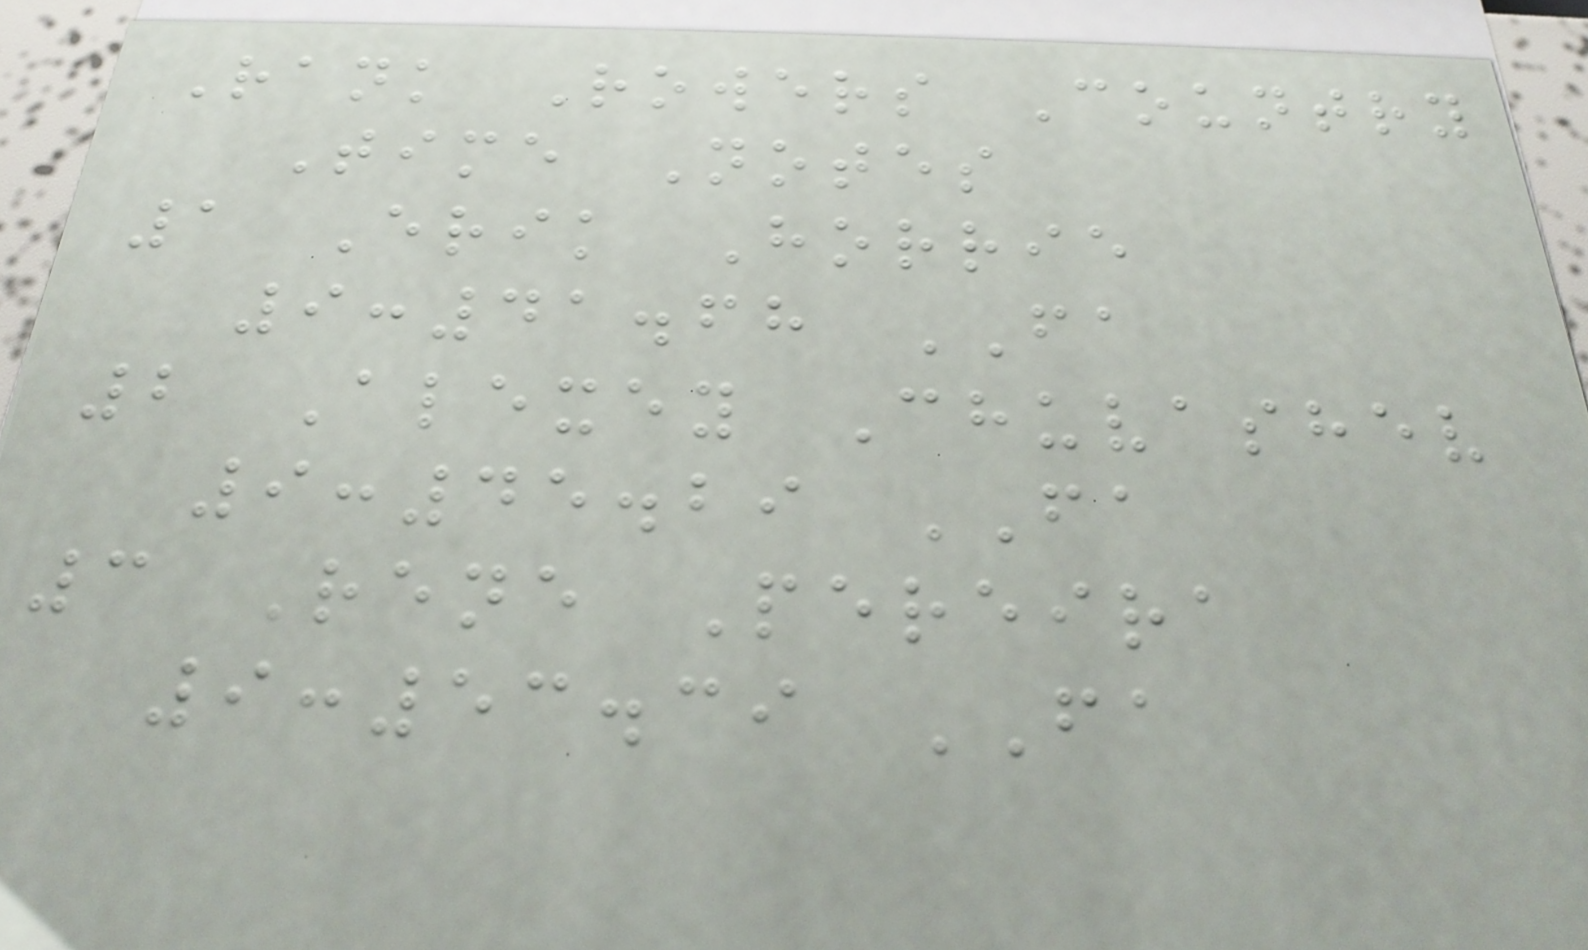Rank Rowers Country
Time Notes
1 Erik Horrie
9:41.68 FA
2 Alexey Chuvashev
9:45.29 FA
3 Rene Pereira
9:53.39 FA
